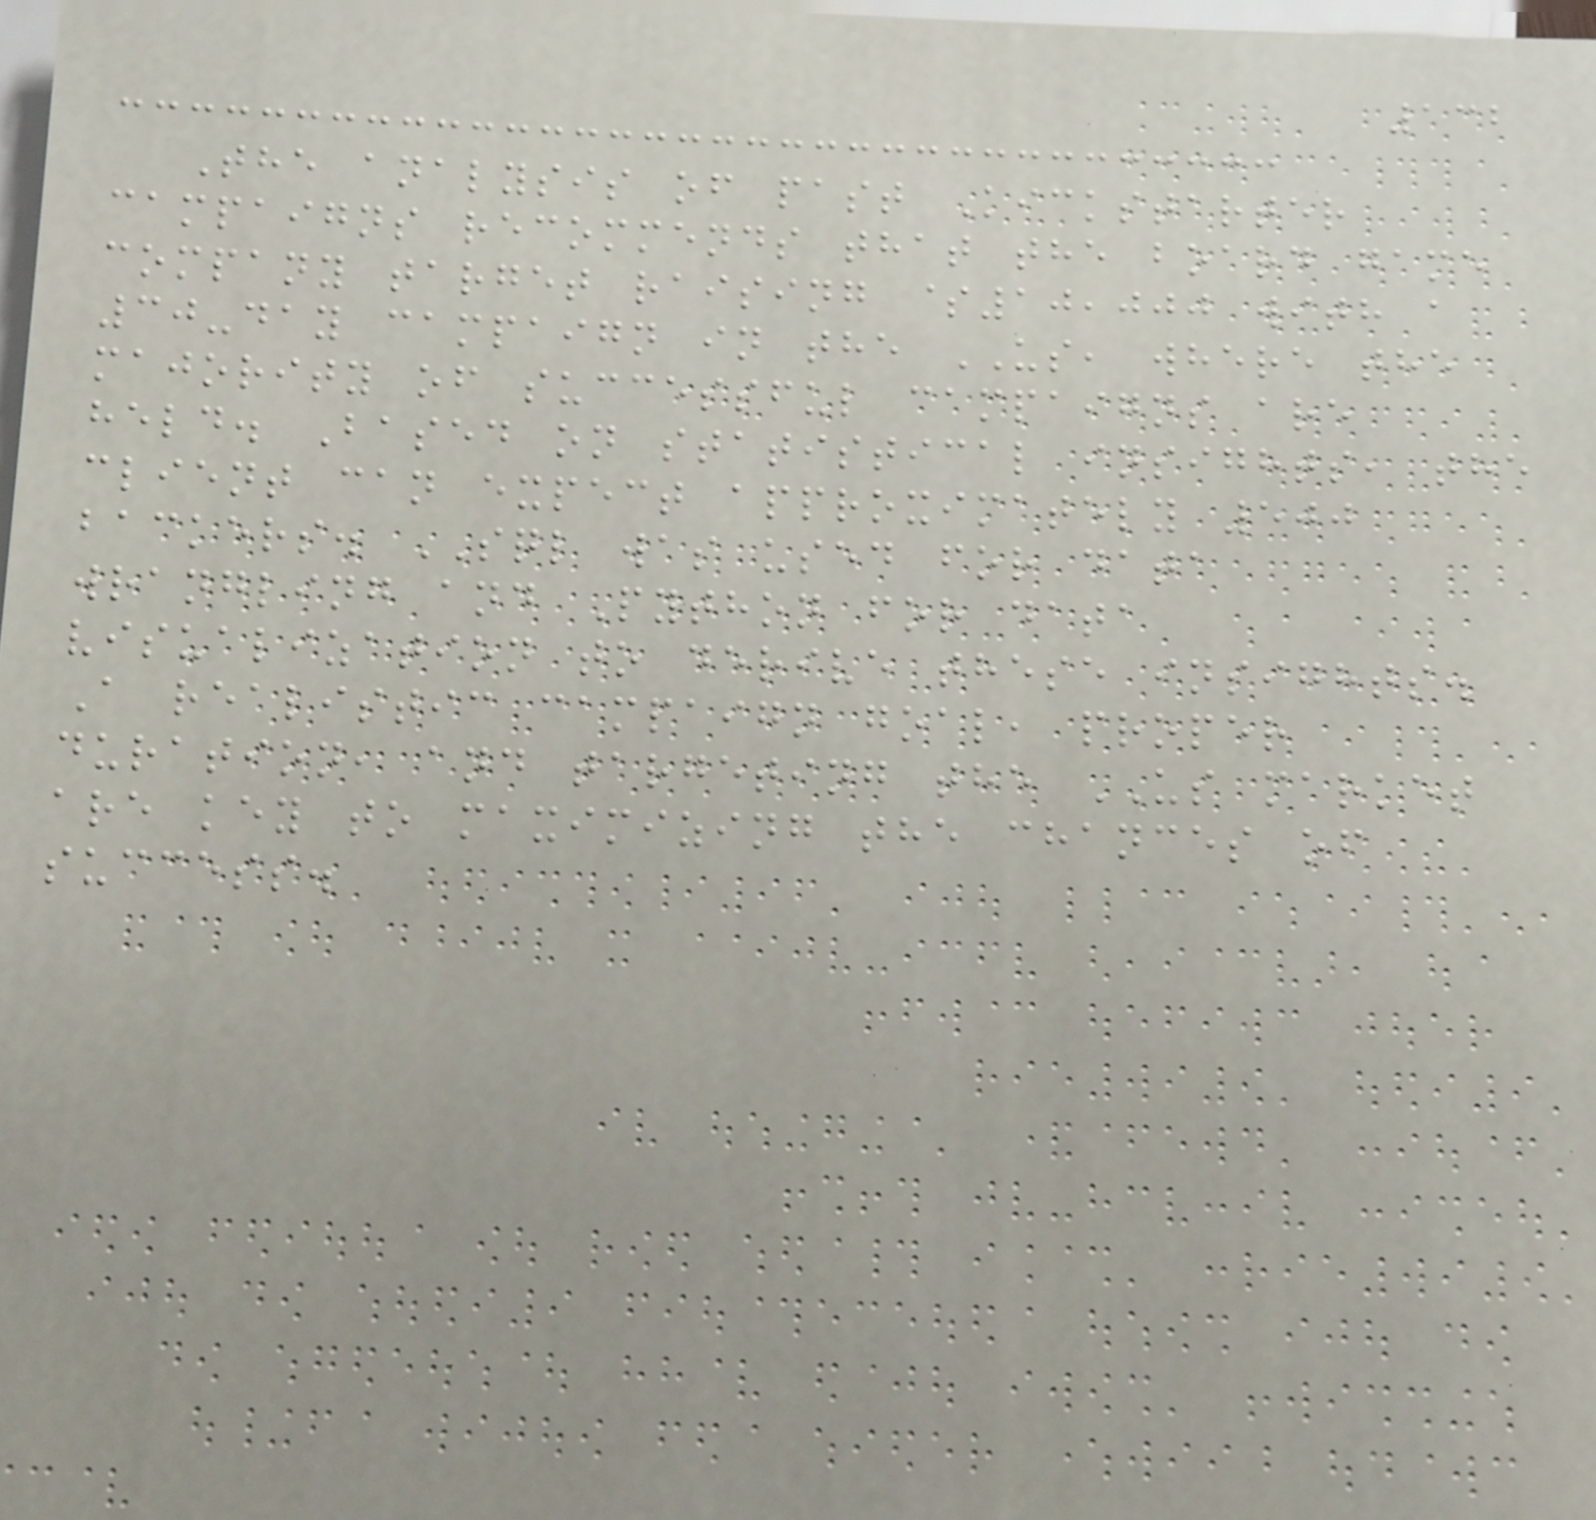132
The analysis of past Kickstarter
campaigns recommends that the board game
company target raising $10,000 with a
30-day campaign in the US, where the
majority of successful campaigns are
held. Based on statistical insights, the
client can expect approximately 500
backers. SQL was used for data
wrangling and Python for data
visualization to derive these insights.
A realistic campaign goal, proper
duration, and targeting the US market
are key to maximizing the chances of
success.
